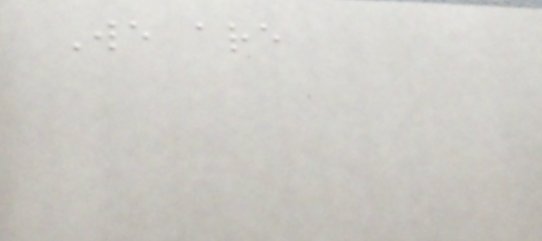We are
